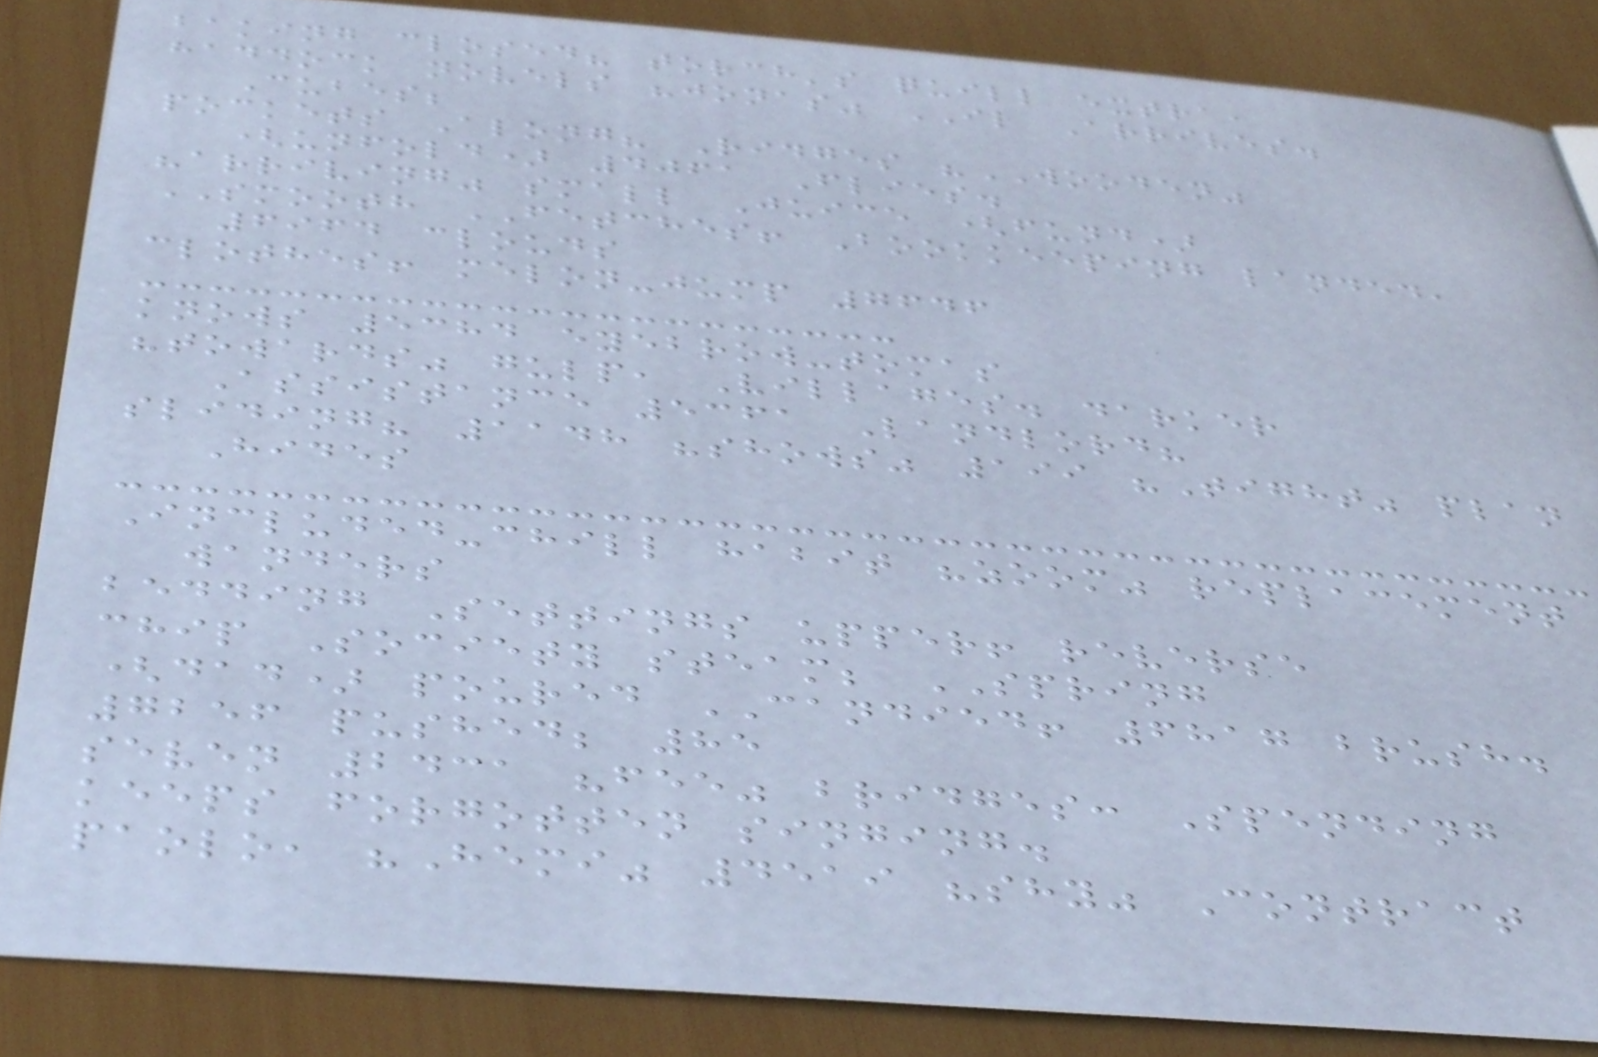baking closed? torch's quill extra,
haddock novels "jonas" IL Arrives.
Cubes;
pockets Along? Ridges "WOODEN"
(unfold) 4061 Flies.
"arriving" small Juice (fund)
SMOOTH FETCHES! Bookkeeping landed,
6964 clouds
clothes! melon-jump 7646
knows 5384 eyebrow-tomas
"towards" gulp, Villages. darker
Assistance 5361 Landlord?
sliding? 1148 "shows" 199 "Tight" plan
Hides
Included-chill habit "zoom" replacement
wanders
bedding Settings upper! reverse
chip Society steam; SPRING
(dad) poured CANDIED! 6817 brush.
7256 pushed; 85
seven 2431 "fee" bridges: Spending
keeps forgotten singing.
paolo, "Hemi" 4519 "shy" Contract
